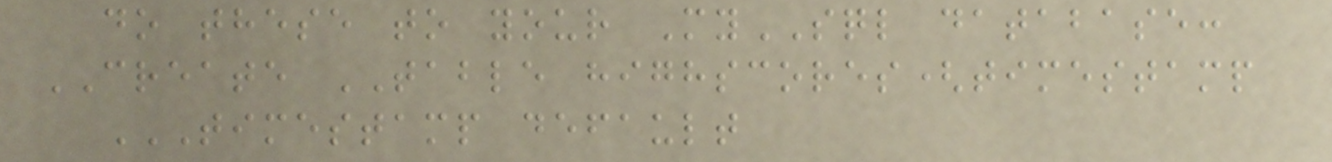do these to your MySQL database:
CREATE TABLE highscores(timestamp
TIMESTAMP DEFAULT
